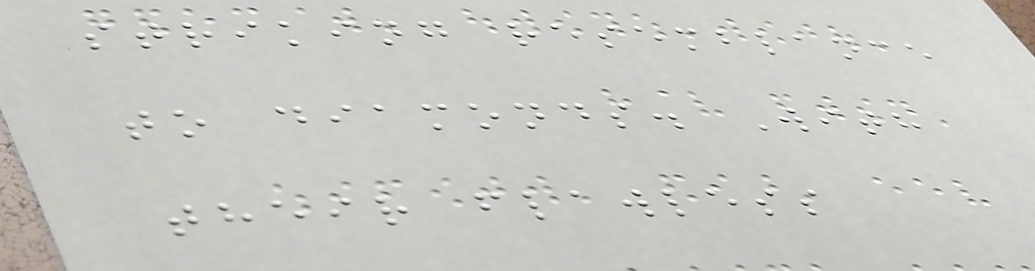striking resemblance
to diamonds. With
their flawless
